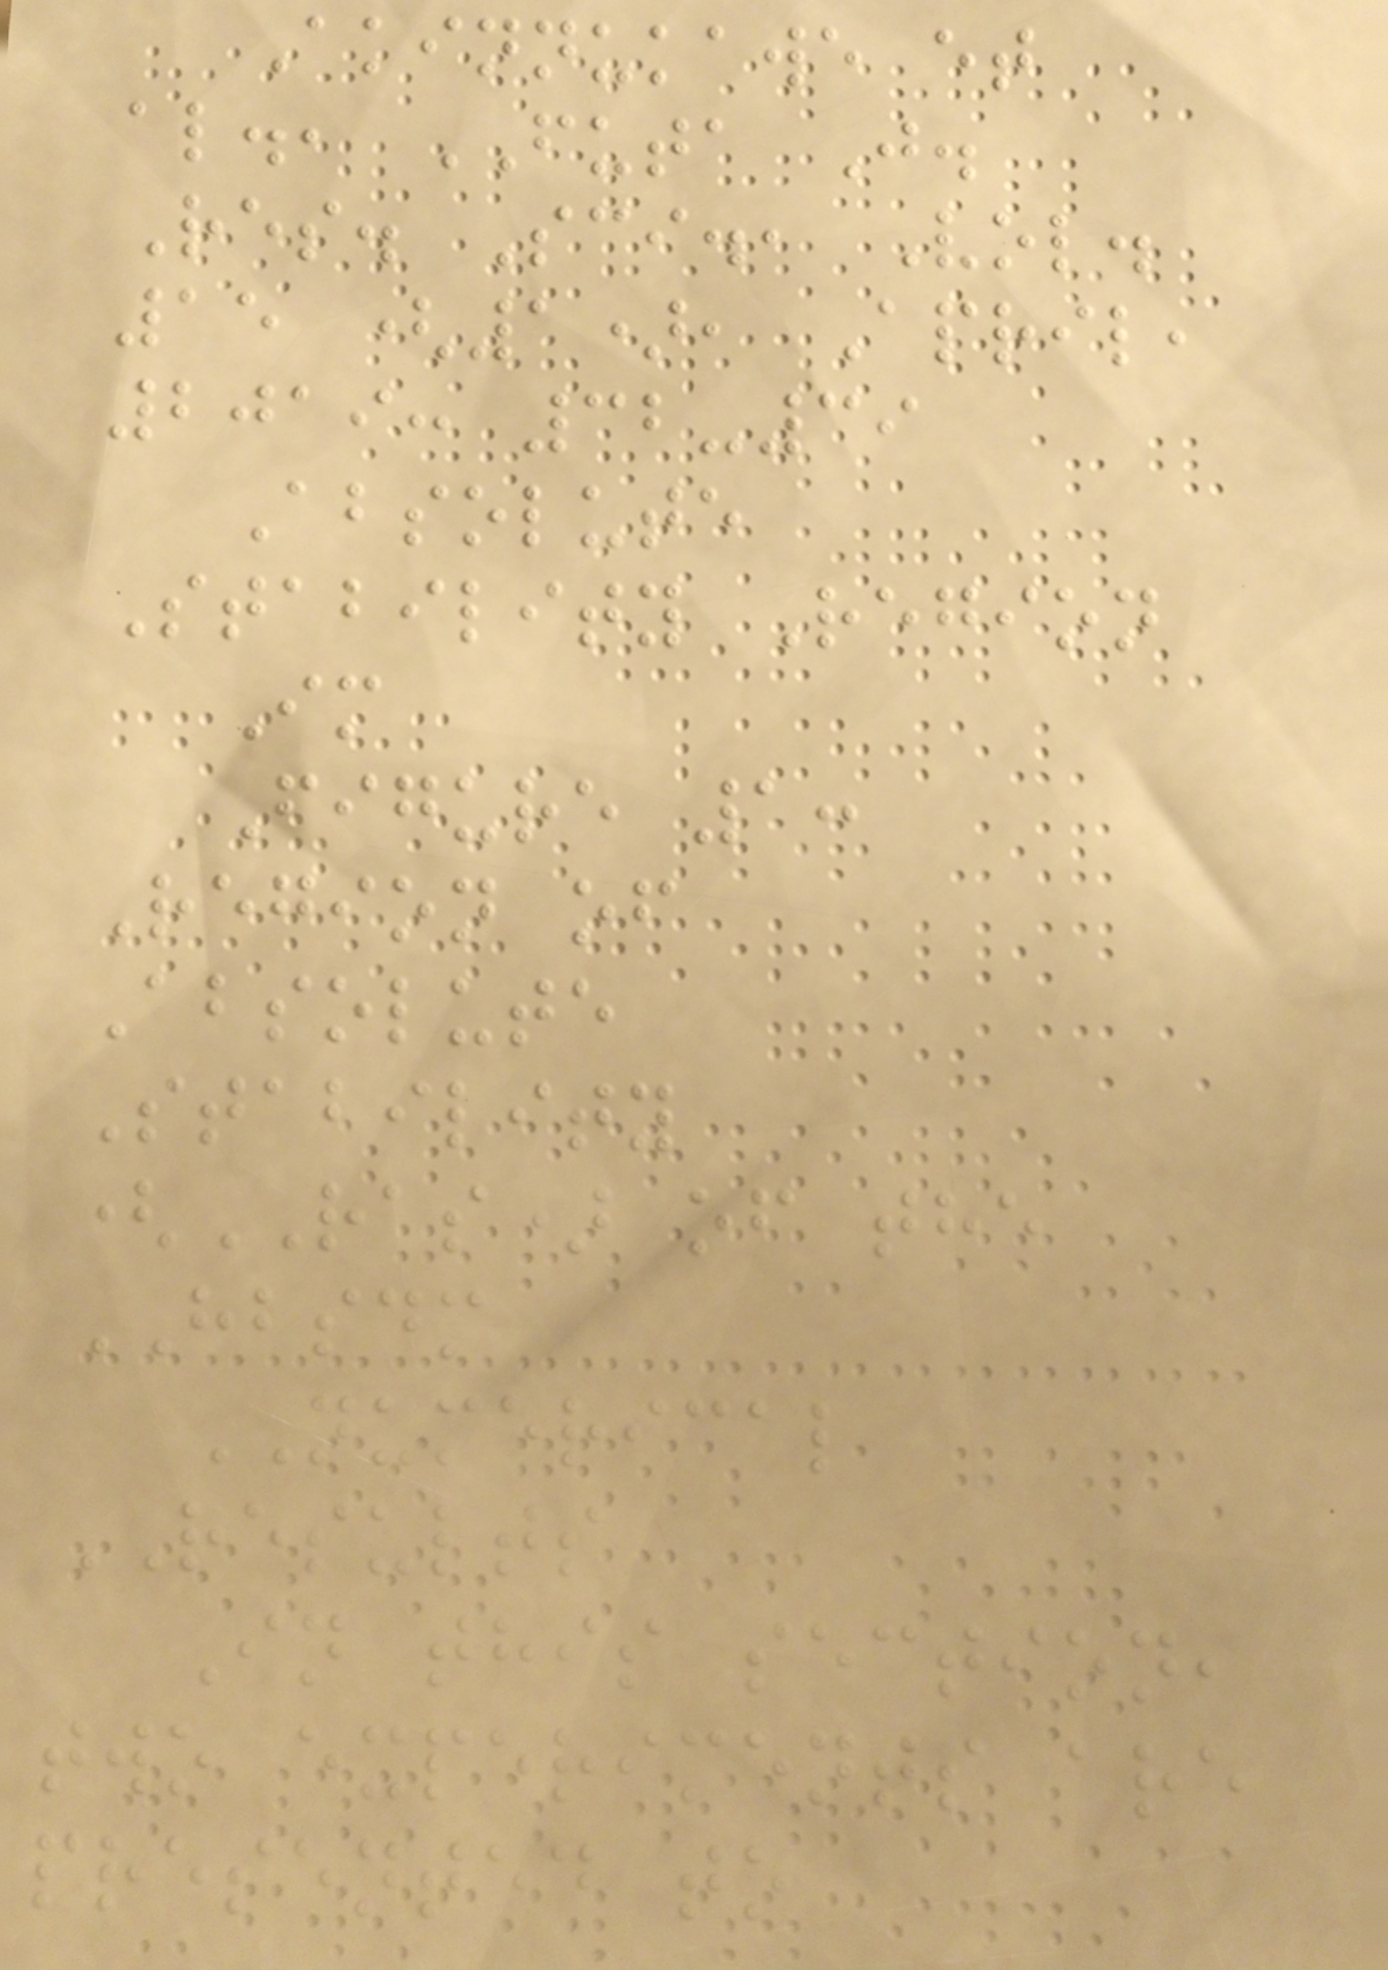Akinnukawe et
al., FUTA J.
Res. Sci., Vol.
15 (1), April,
2019: 32-39
Absolute
Stability Region
Im
Figure 1:
Region of
Absolute
Stability
(RAS) of the
HBSDM
NUMERICAL
RESULTS
In this section,
two experiments are
presented to
